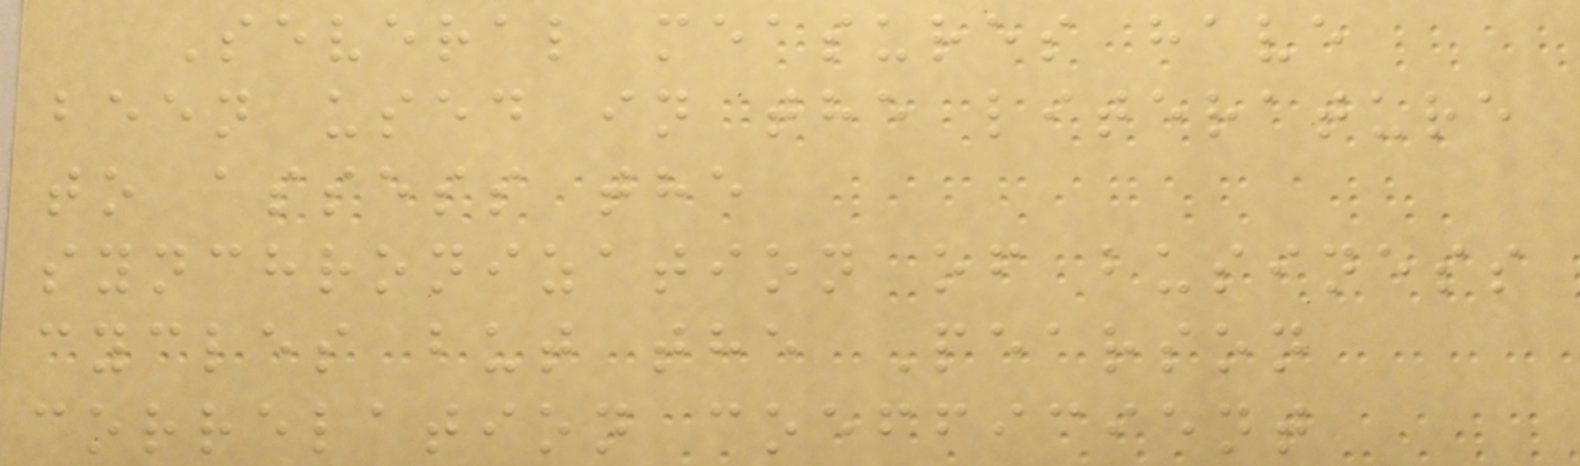Several measures have
been used in the literature
to assess the
synchronization of business
cycles but the Pearson
correlation coefficient
